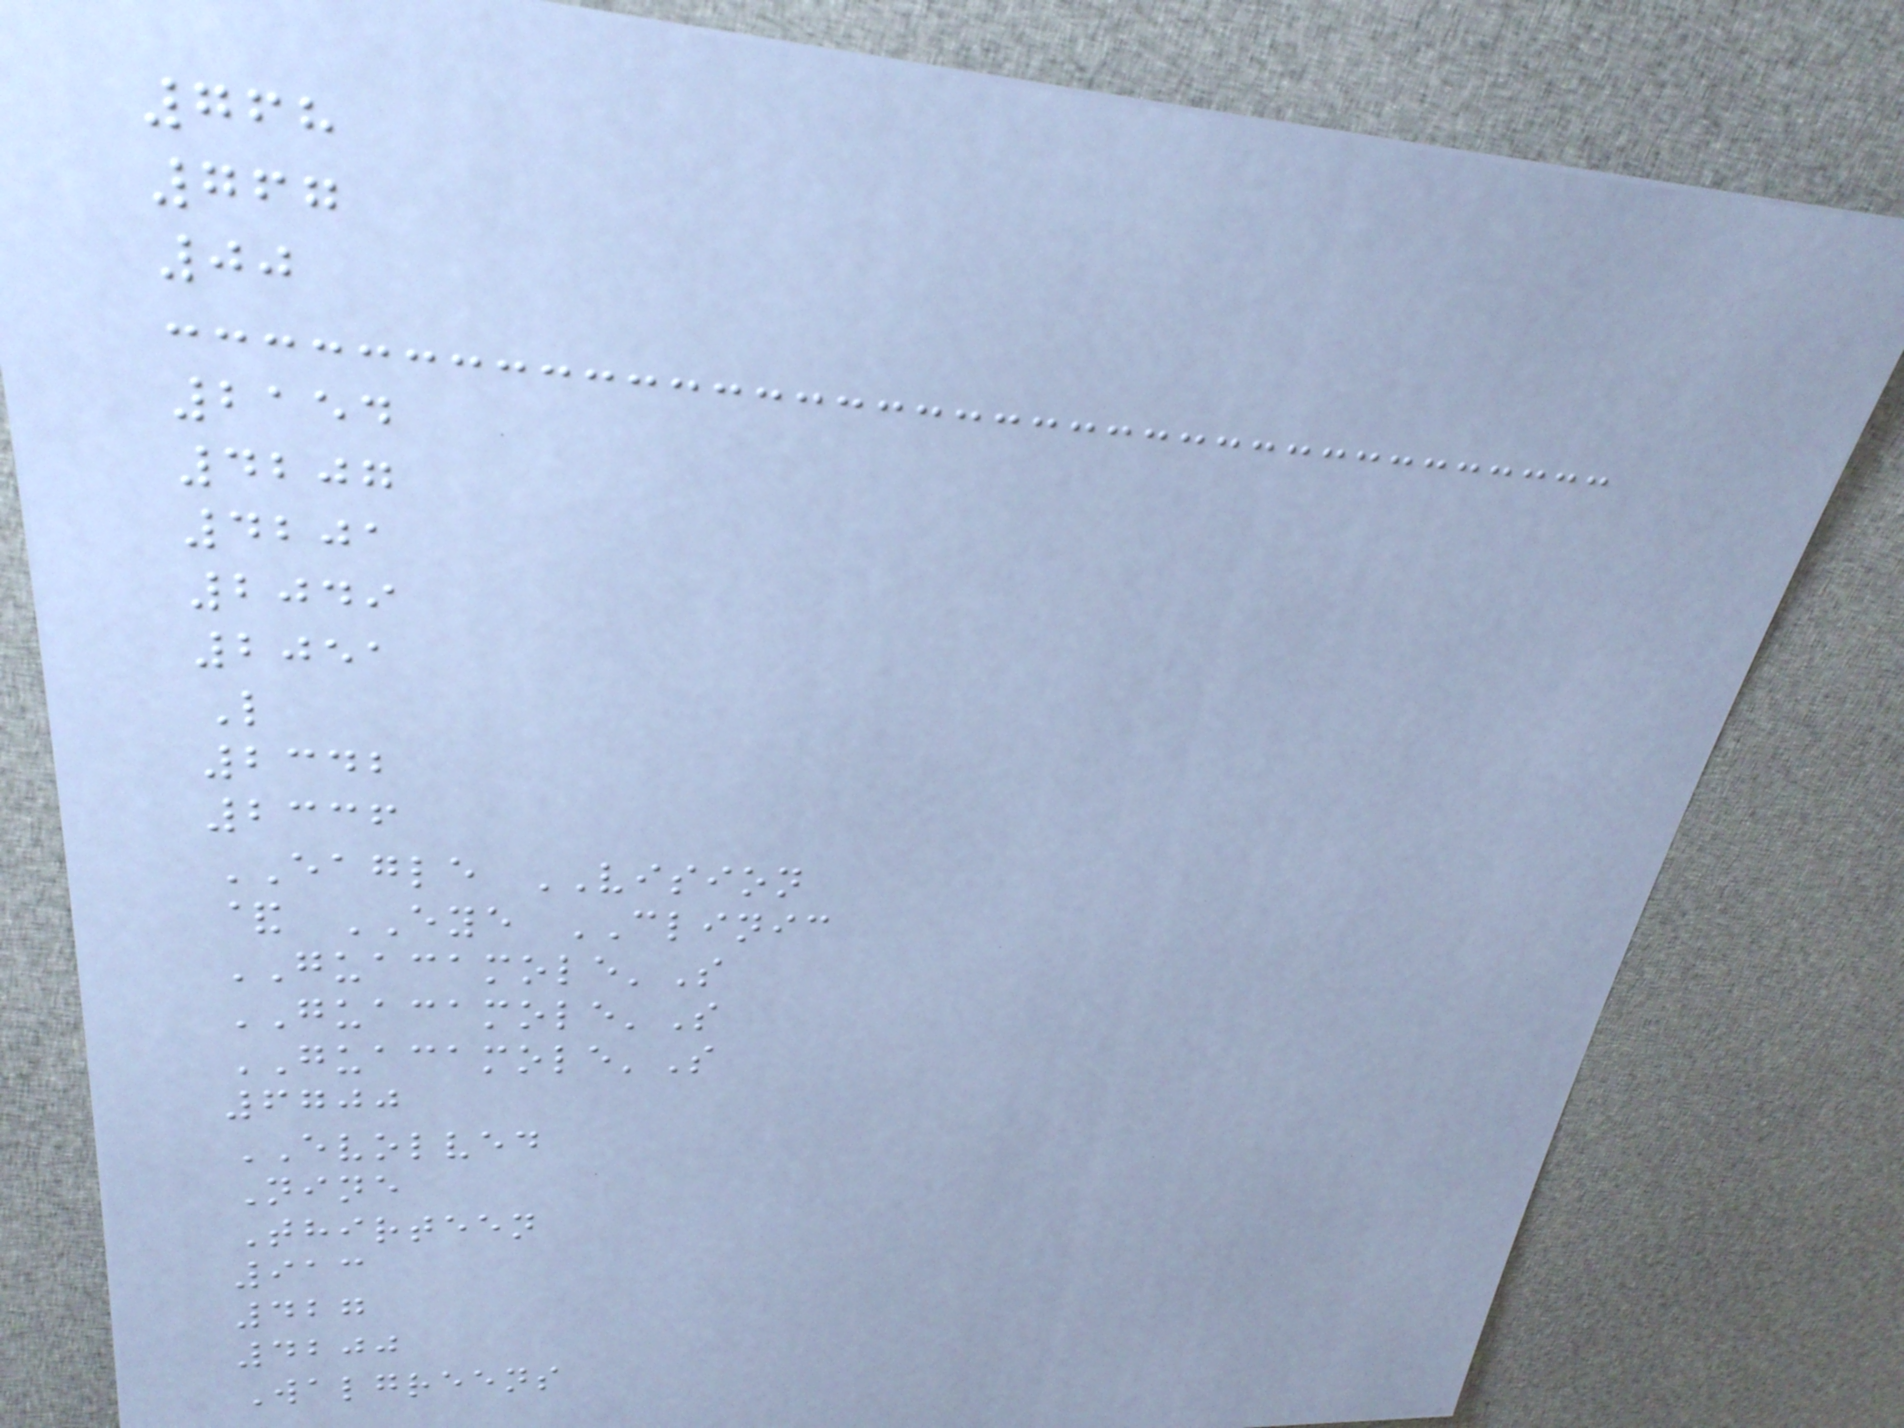768
767
00
2154
4207
4201
2049
2051
L
2342
2336
EAGLE VISION
& EYE CLINIC
GUACAMOLE'S
GUACAMOLE'S
GUACAMOLE'S
6700
EVOLVED
Nine
Thirteen
913
427
4200
Walgreens
